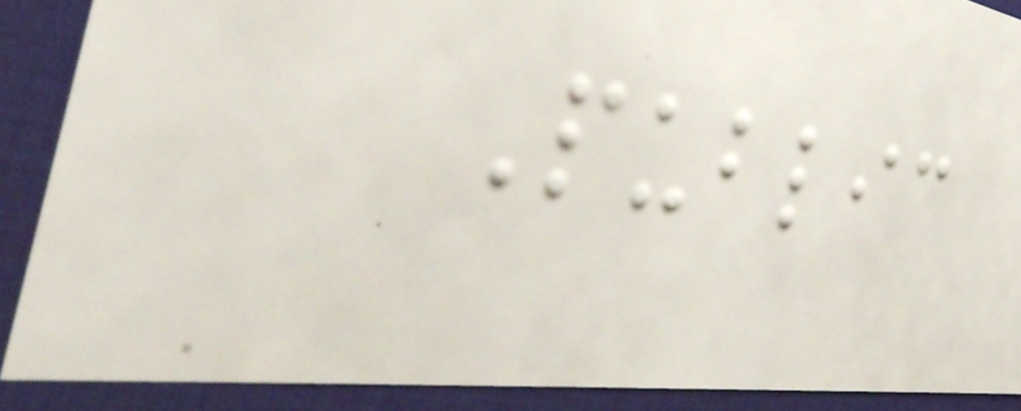Public
